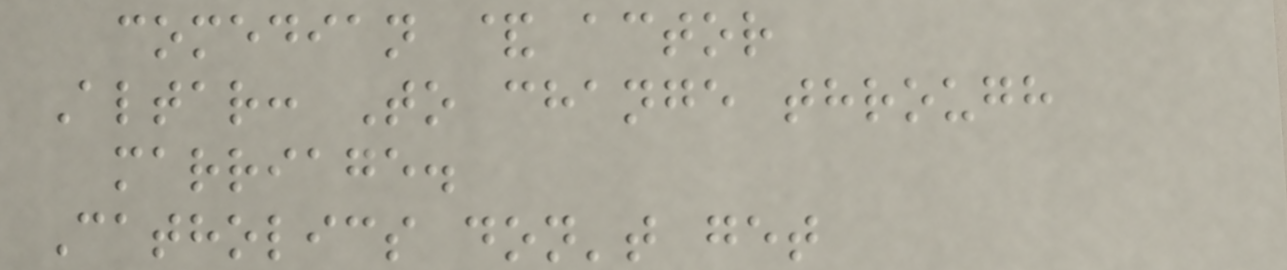comedian & actor
Altar: To change through
marriage.
Catholics don't get
